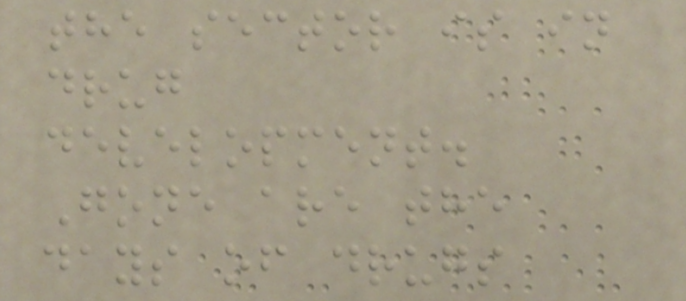the sector is in
drug
development.
Gone are the
days of drugs
